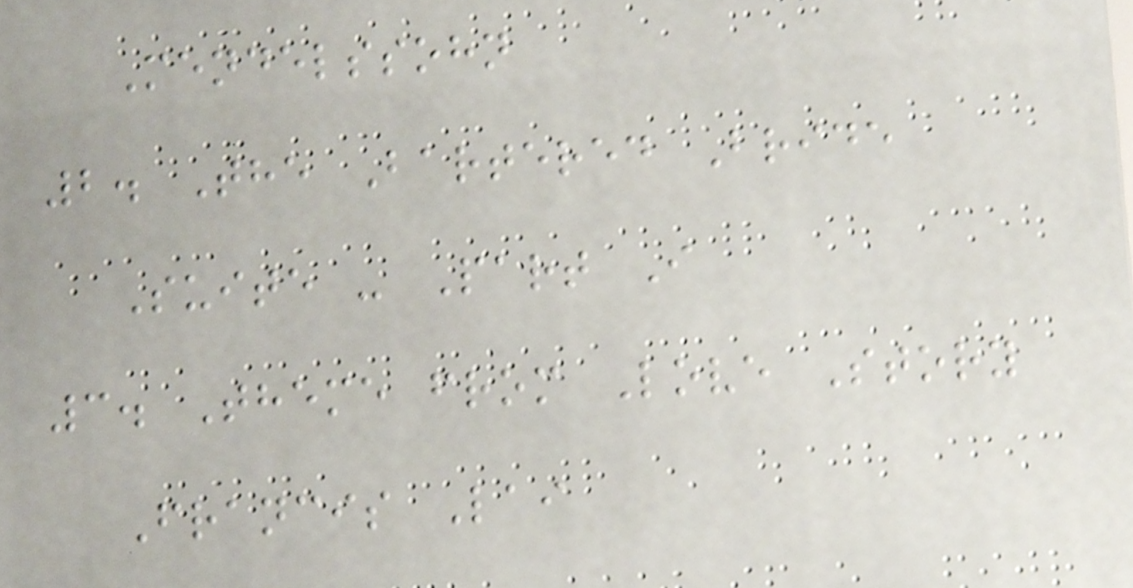Mendelssohn
2. The Bartered Bride
Suite - Part I
3. Theme from Love Story
Francis Lai
